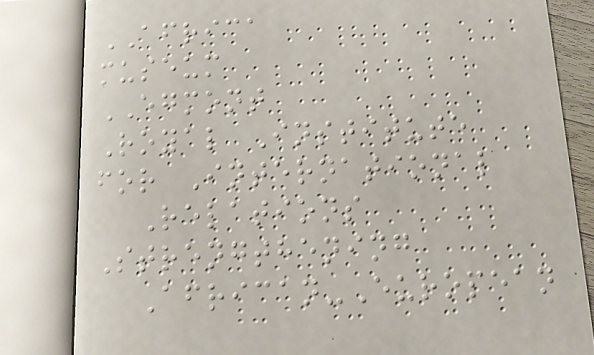AFRICA
museum
EGMONT
Royal Institute
for International
Relations
Strengthening
African-European
